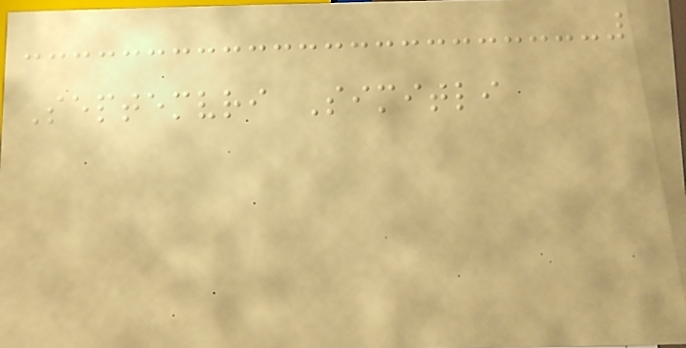Septemvri Simitli
